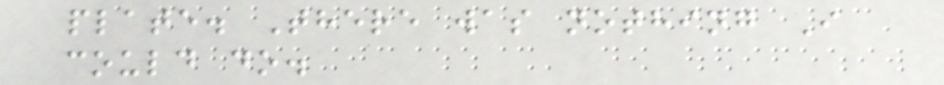plate. There was nothing I
could do.
